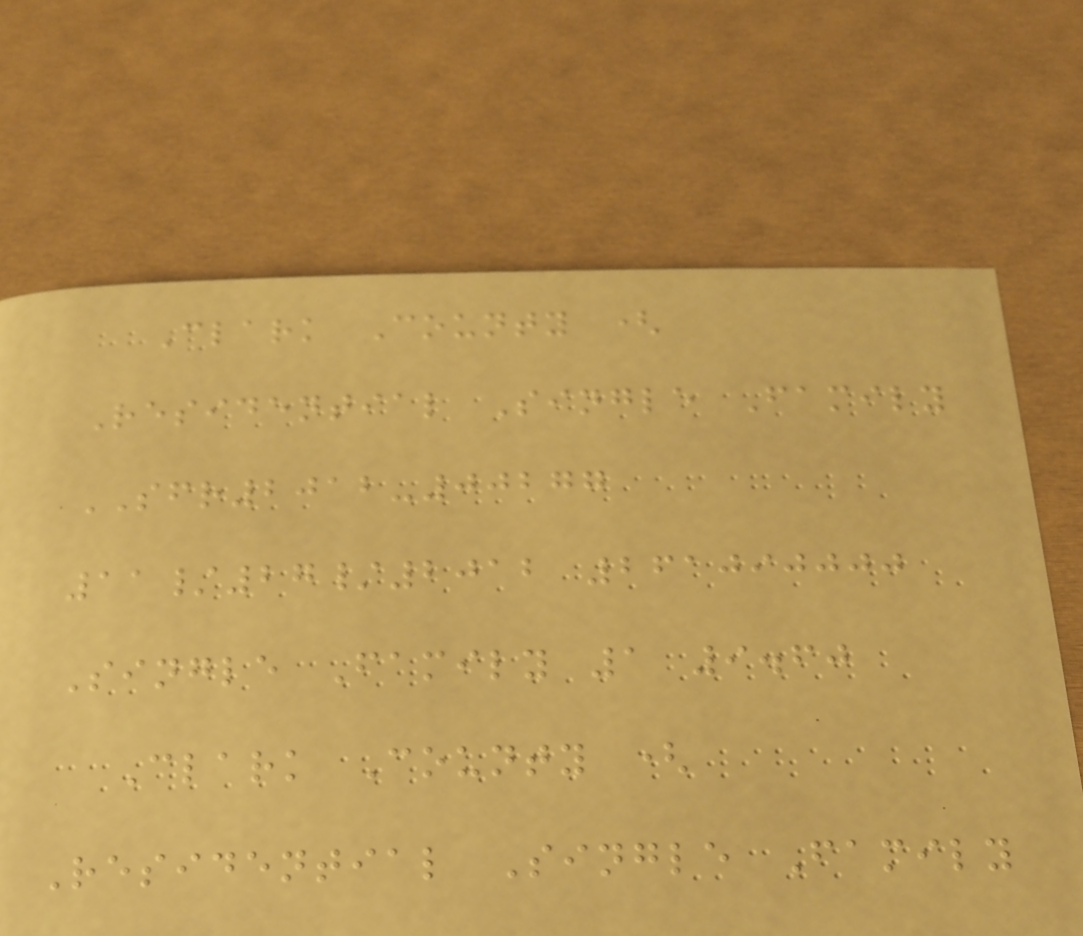Clark County (
Residential Single Family
SFR2012-00277
11/27/2012 261090000
Single Family 1 9.60
Clark County (
Residential Single Family
